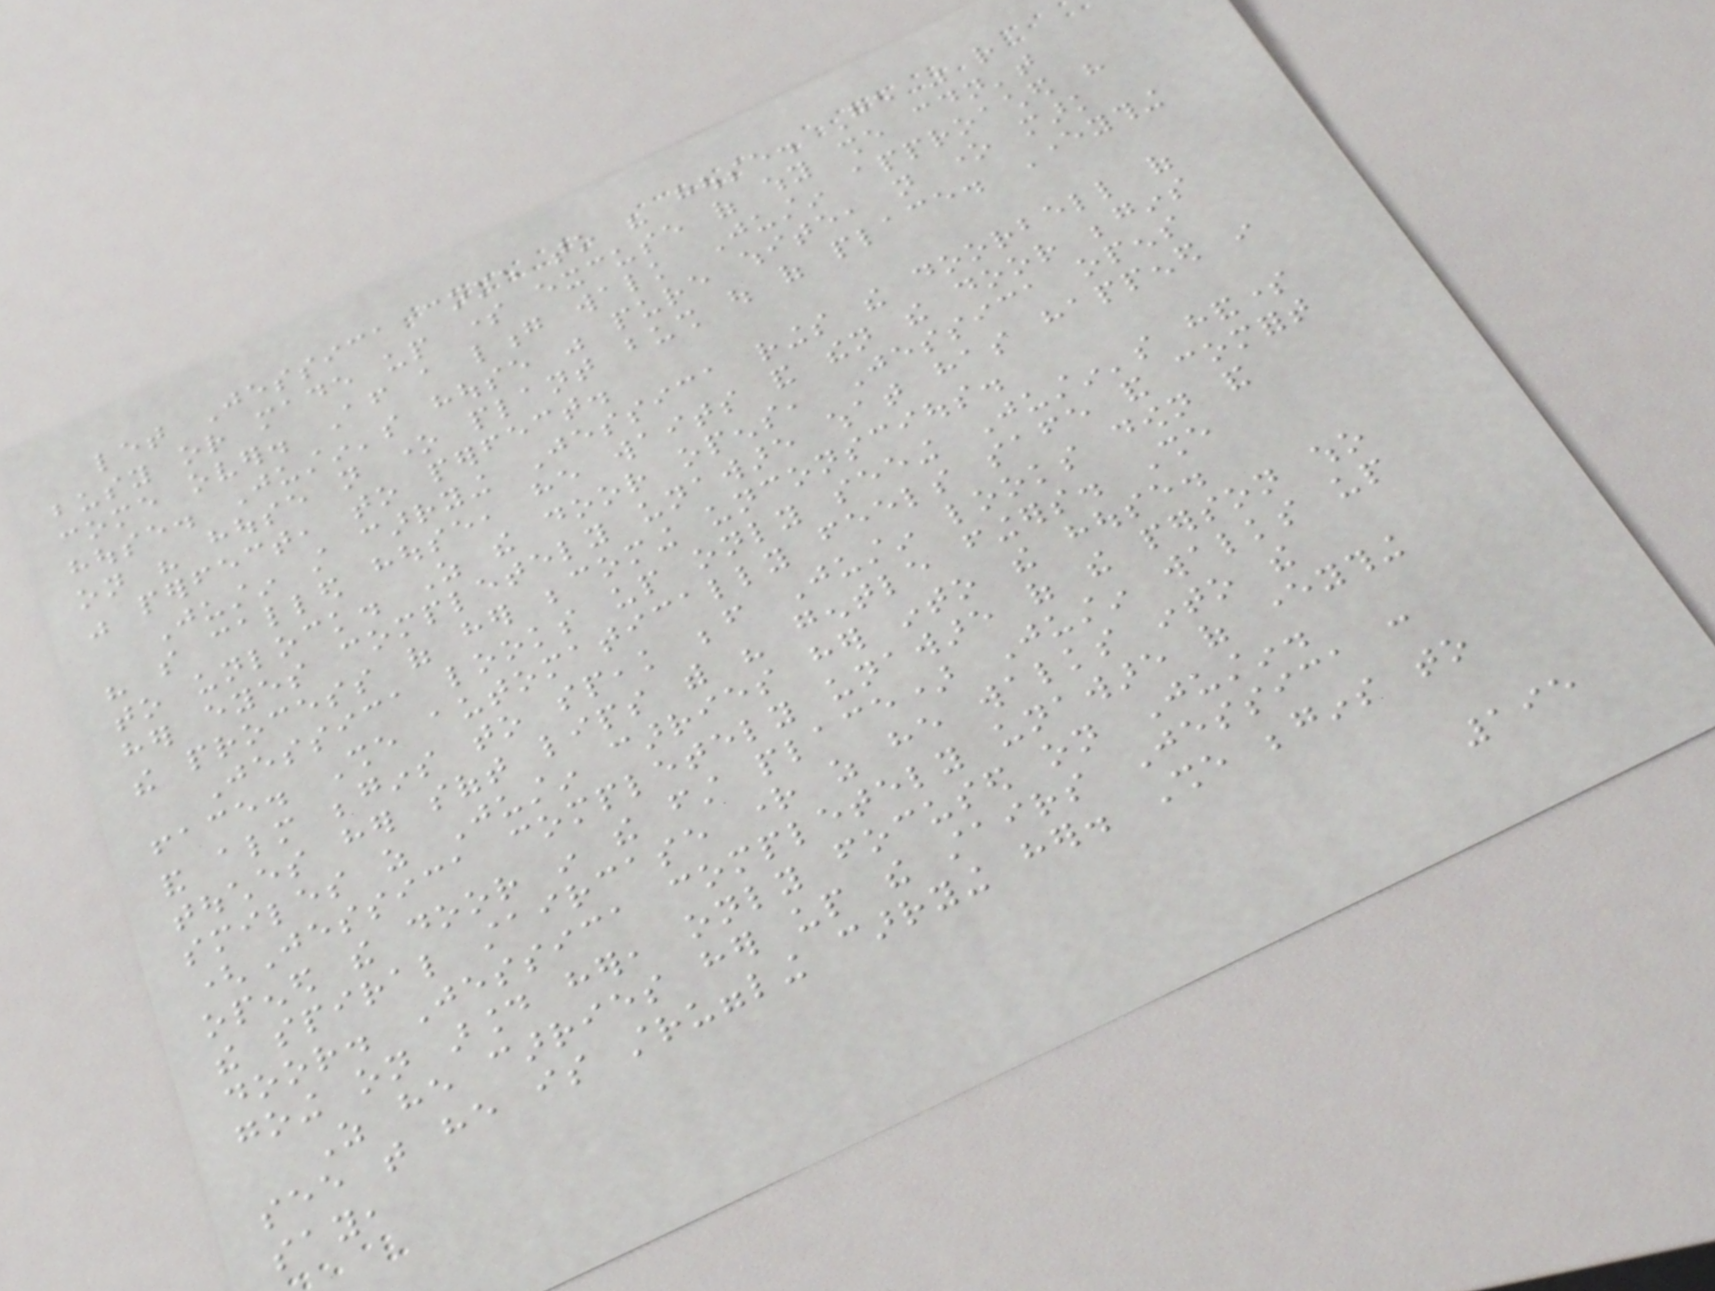let Jessica come to his house. He was rather
busy or made up some excuse of why she couldn't
come over. After a long walk Justin approached his
house. Justin's house was pure white, not one mark
on his house not one plant bush out of place. Everything
was perfect, to perfect.
Justin still carrying Jessica rings the doorbell of
his so called house, he waits and then the door begins
to unlock. As the door opens, Jessica opens
her eyes completely unaware what has happened in
the process of her becoming unconscious.
Jessica looks up only seeing Justin's handsome
face. She automatically feels safe and comfort
and almost begins to speak before Justin looks down and
touches her soft lips with his gentle fingers. She
smiles as Justin carries her into the house.
(Jessica completely unaware of the person who
opened the door in the first place) Justin walks up
the spiral staircase right as he walks into the
door. Jessica completely unaware of everything
going on around her, only focused on Justin.
As he carries her up the stairs Jessica can
see that he is struggling carrying her. She begins to
say,
195
